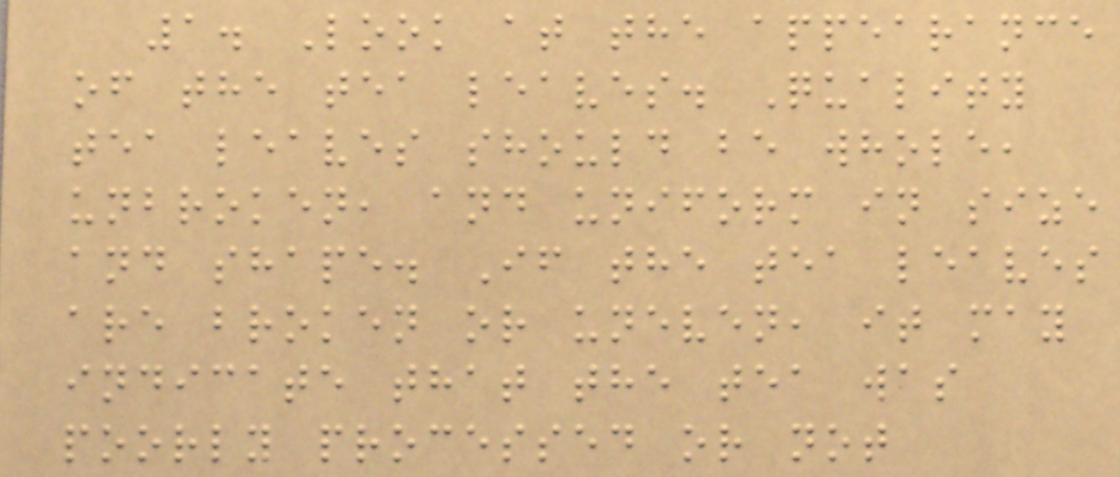1. Look at the appearance
of the tea leaves. Quality
tea leaves should be whole,
unbroken, and uniform in size
and shape. If the tea leaves
are broken or uneven, it may
indicate that the tea was
poorly processed or not
